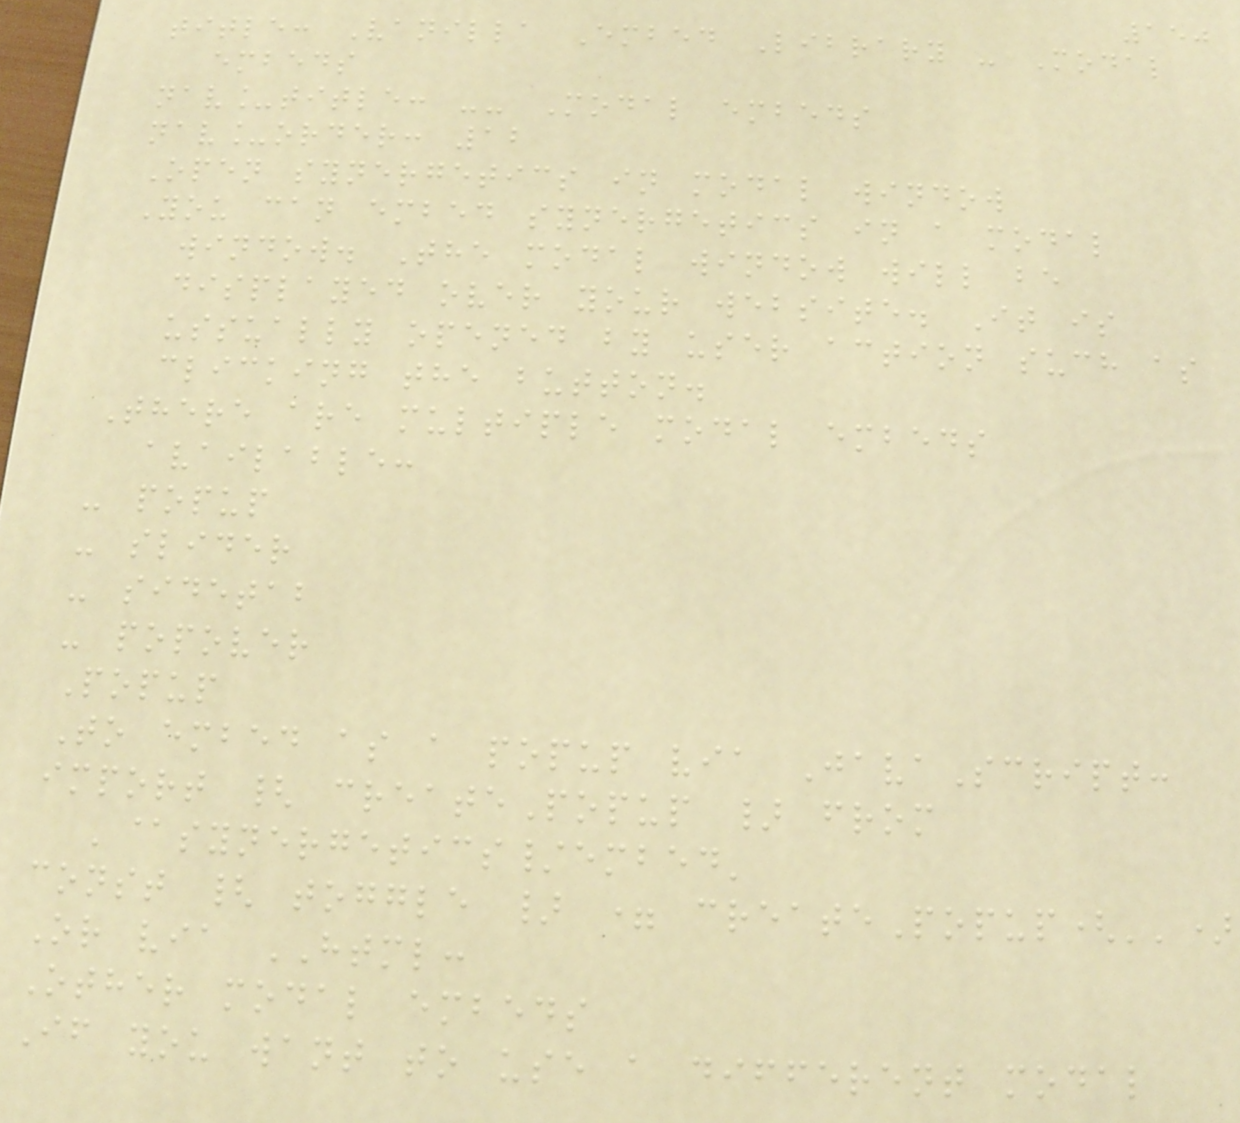150
title: Vanilla Embed Library - Modal
embeds
nav_title: -- Modal embeds
nav_order: 12
Open synergetics in modal window
You can embed synergetics in a modal
window. The modal window will be
displayed over your website. It is
ussually opened by user action such as
clicking the button.
There are multiple modal embeds
available:
- popup
- slider
- sidetab
- popover
Popup
To embed as a popup via JavaScript:
import { createPopup } from
'@synergetics/embed'
const { toggle } = createPopup('')
Or via HTML:
Other modal embeds
If you want to use a different modal
